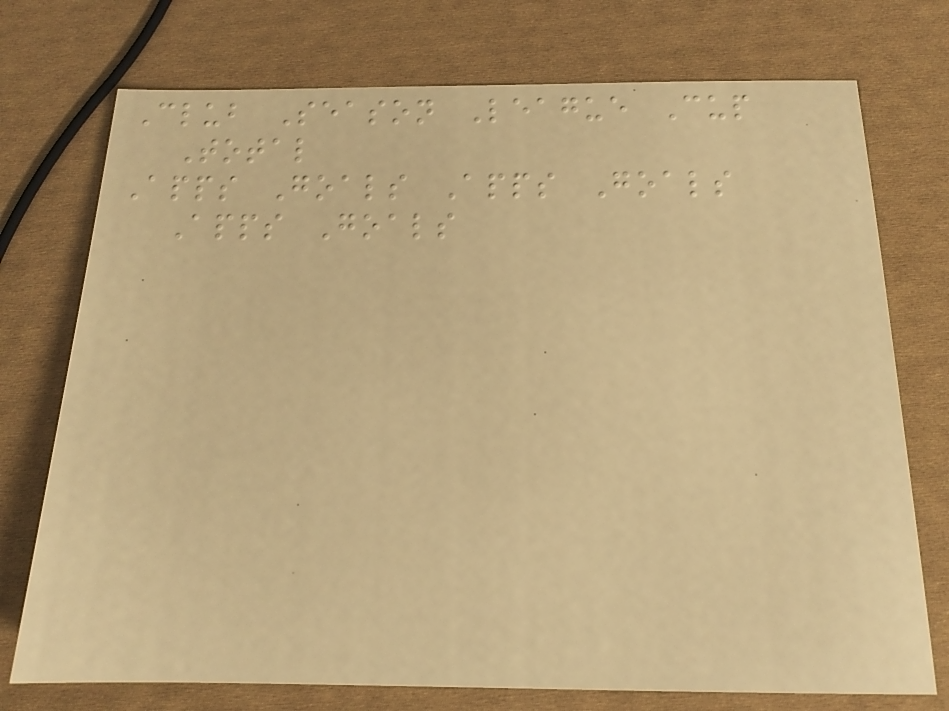Club Season League Cup
Total
Apps Goals Apps Goals
Apps Goals
